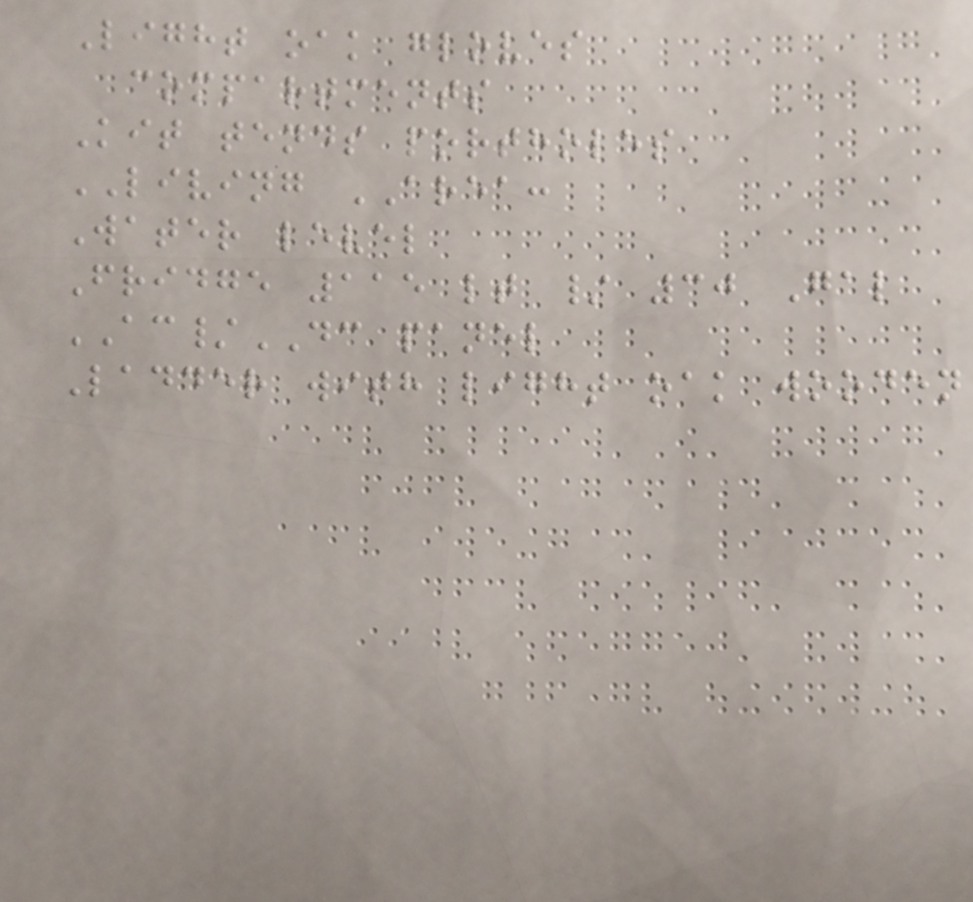Light oak gloves
compartments
Kit tends portholes
LIVING AREA:
Water level
Fridge 115 lt / 30 Gal
AC/DC panel
Ladder with light oak wooden
